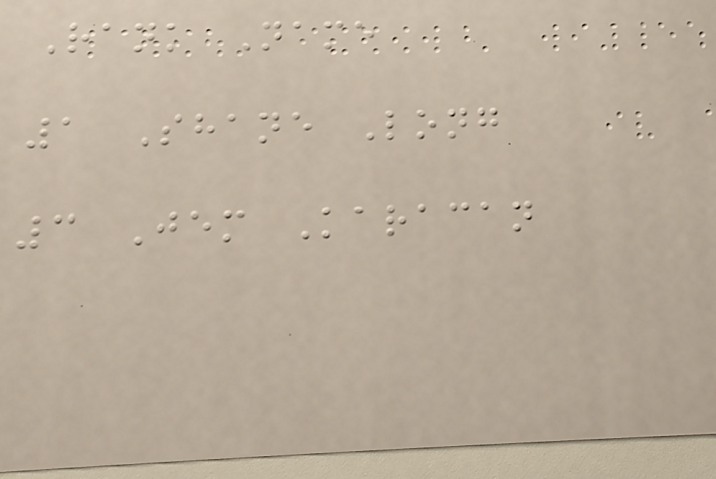Rank Name
1 Shane Long
3 Jem Karacan
